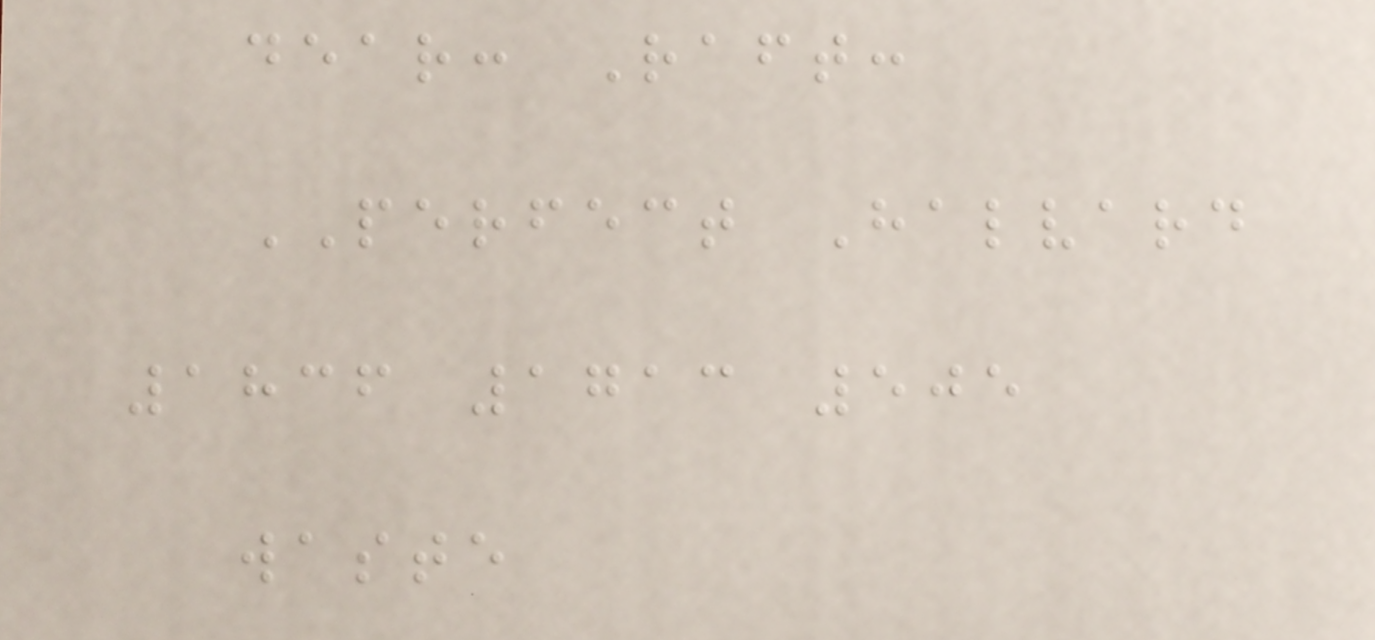dear: Raft:
PERFECT Halvard
1836 1713 505
waste
